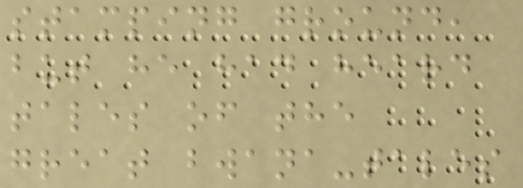stamping ground,
but he had heard
tales of the
great bwana-tales
